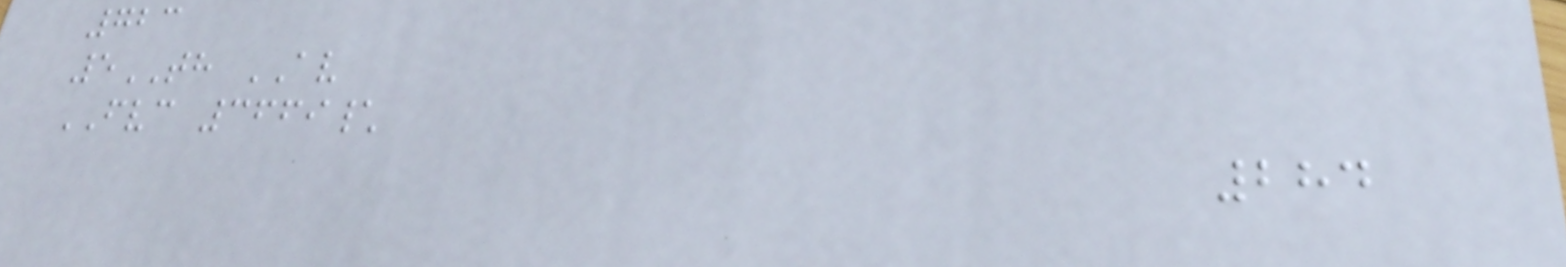723
5TH AV
FVC 3669\
284
